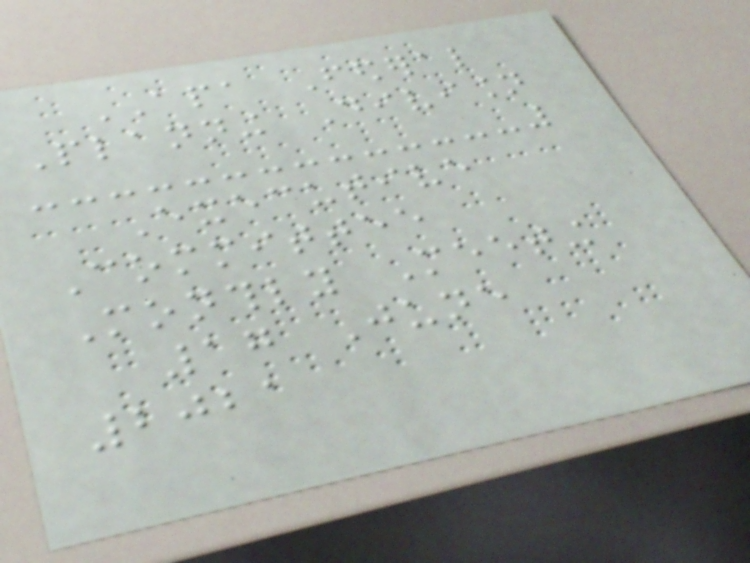APA Federal
Planning Division
Executive
Committee
Monthly Meeting
17 June
2021
